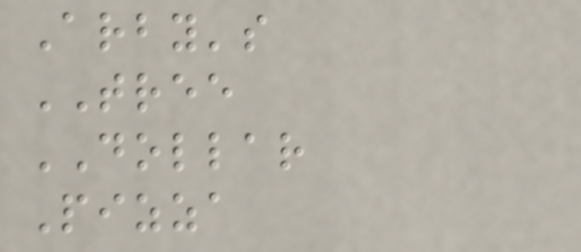Arby's
TREE
DOLLAR
Pizza
